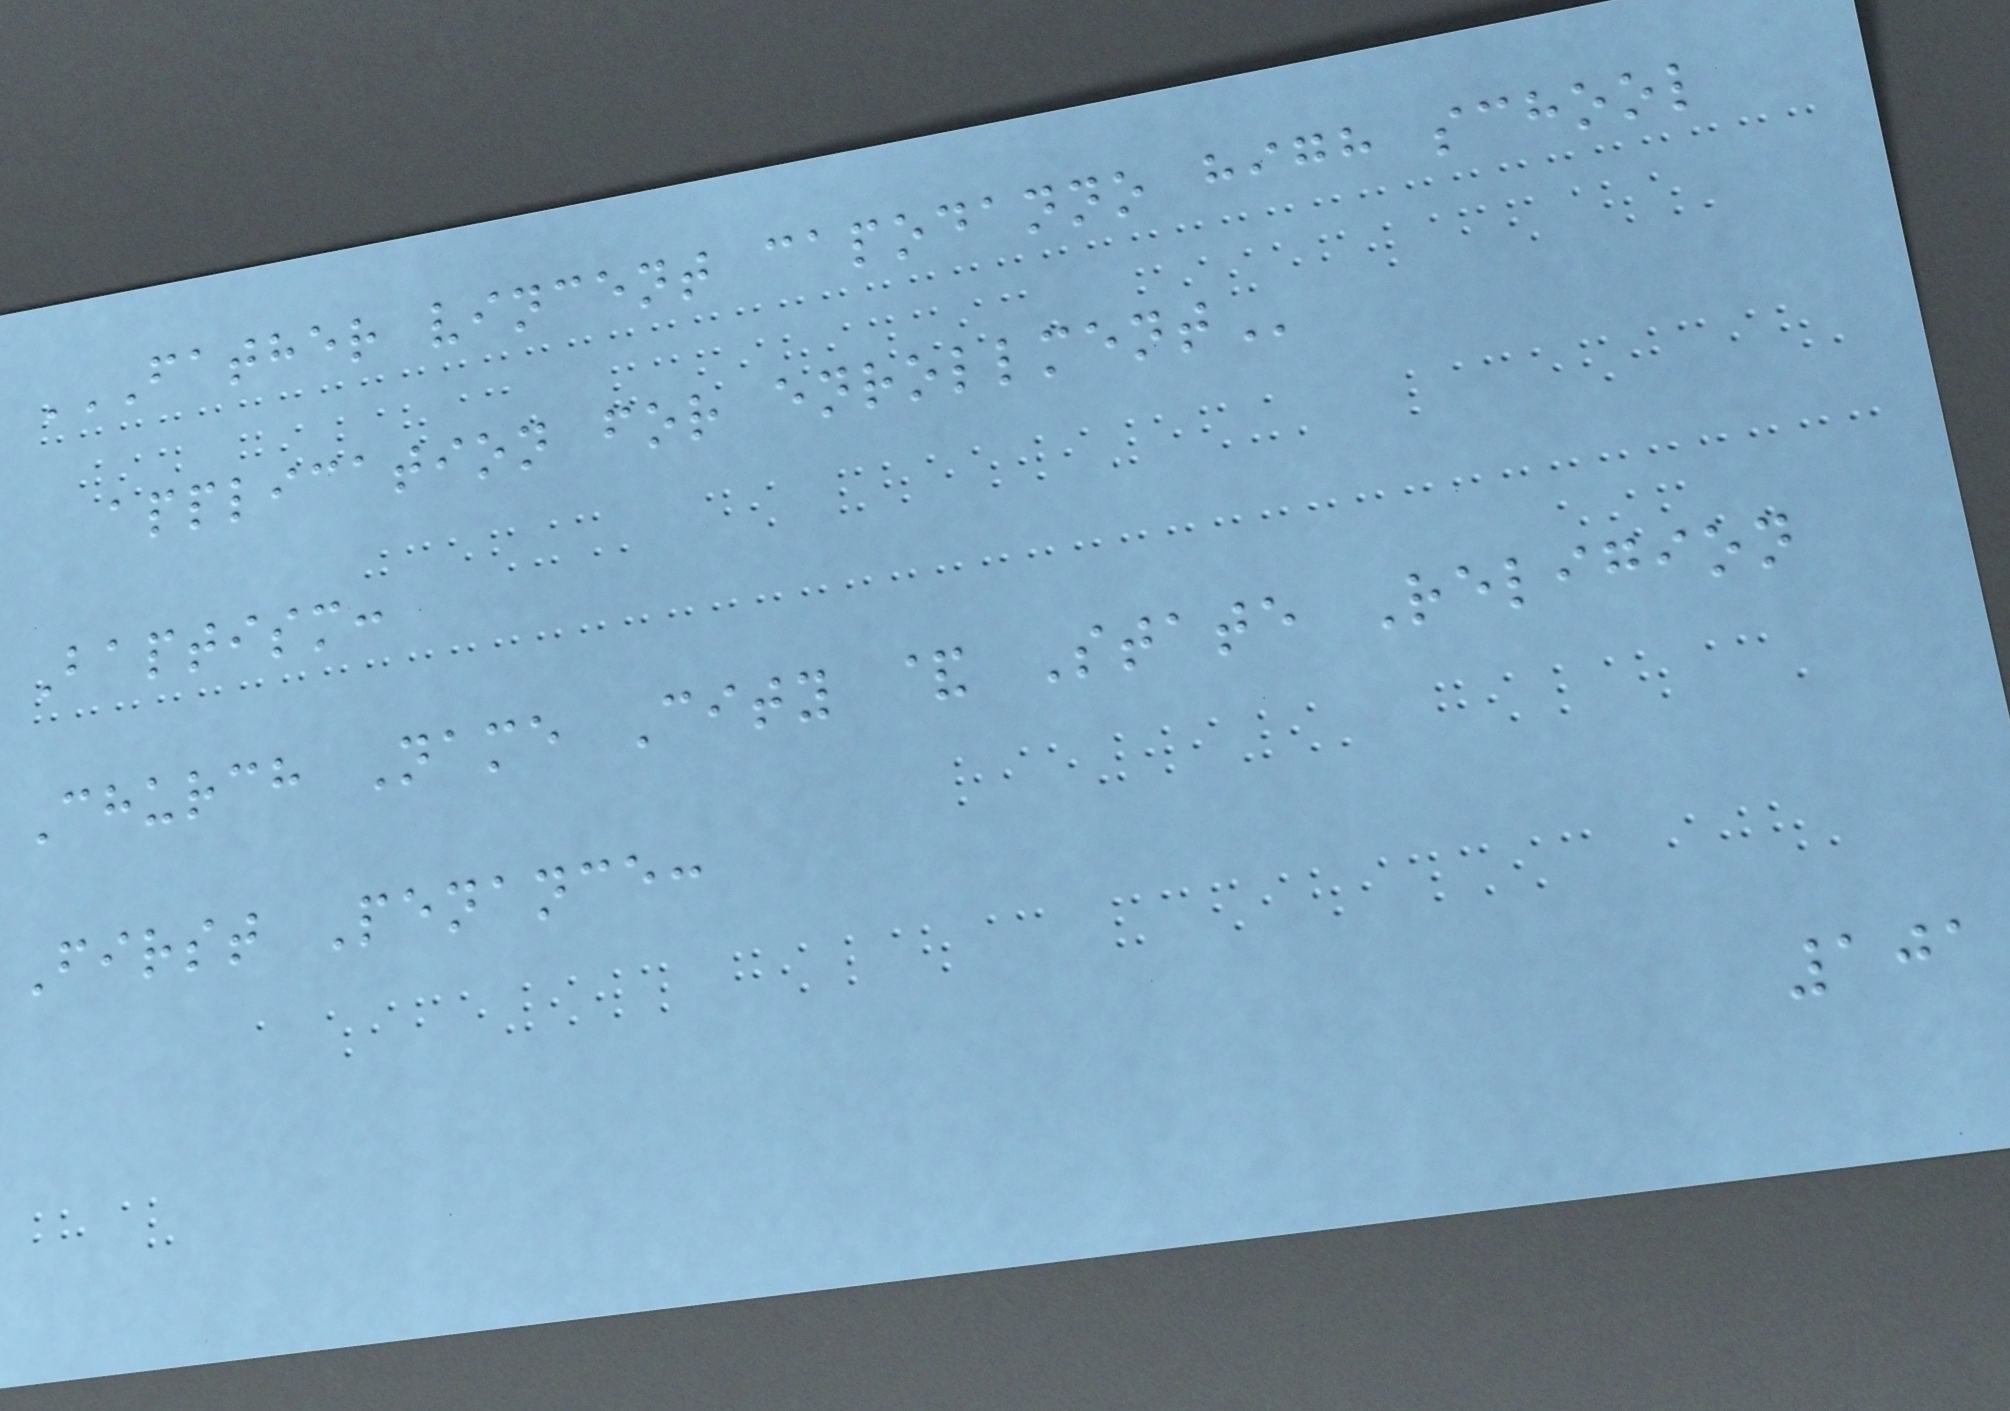FATHER VINCENT CAPODANNO HIGH SCHOOL
APPLICATION FOR ENROLLMENT
Baptism:
Church Name City & State Religion
First Penance:
101
